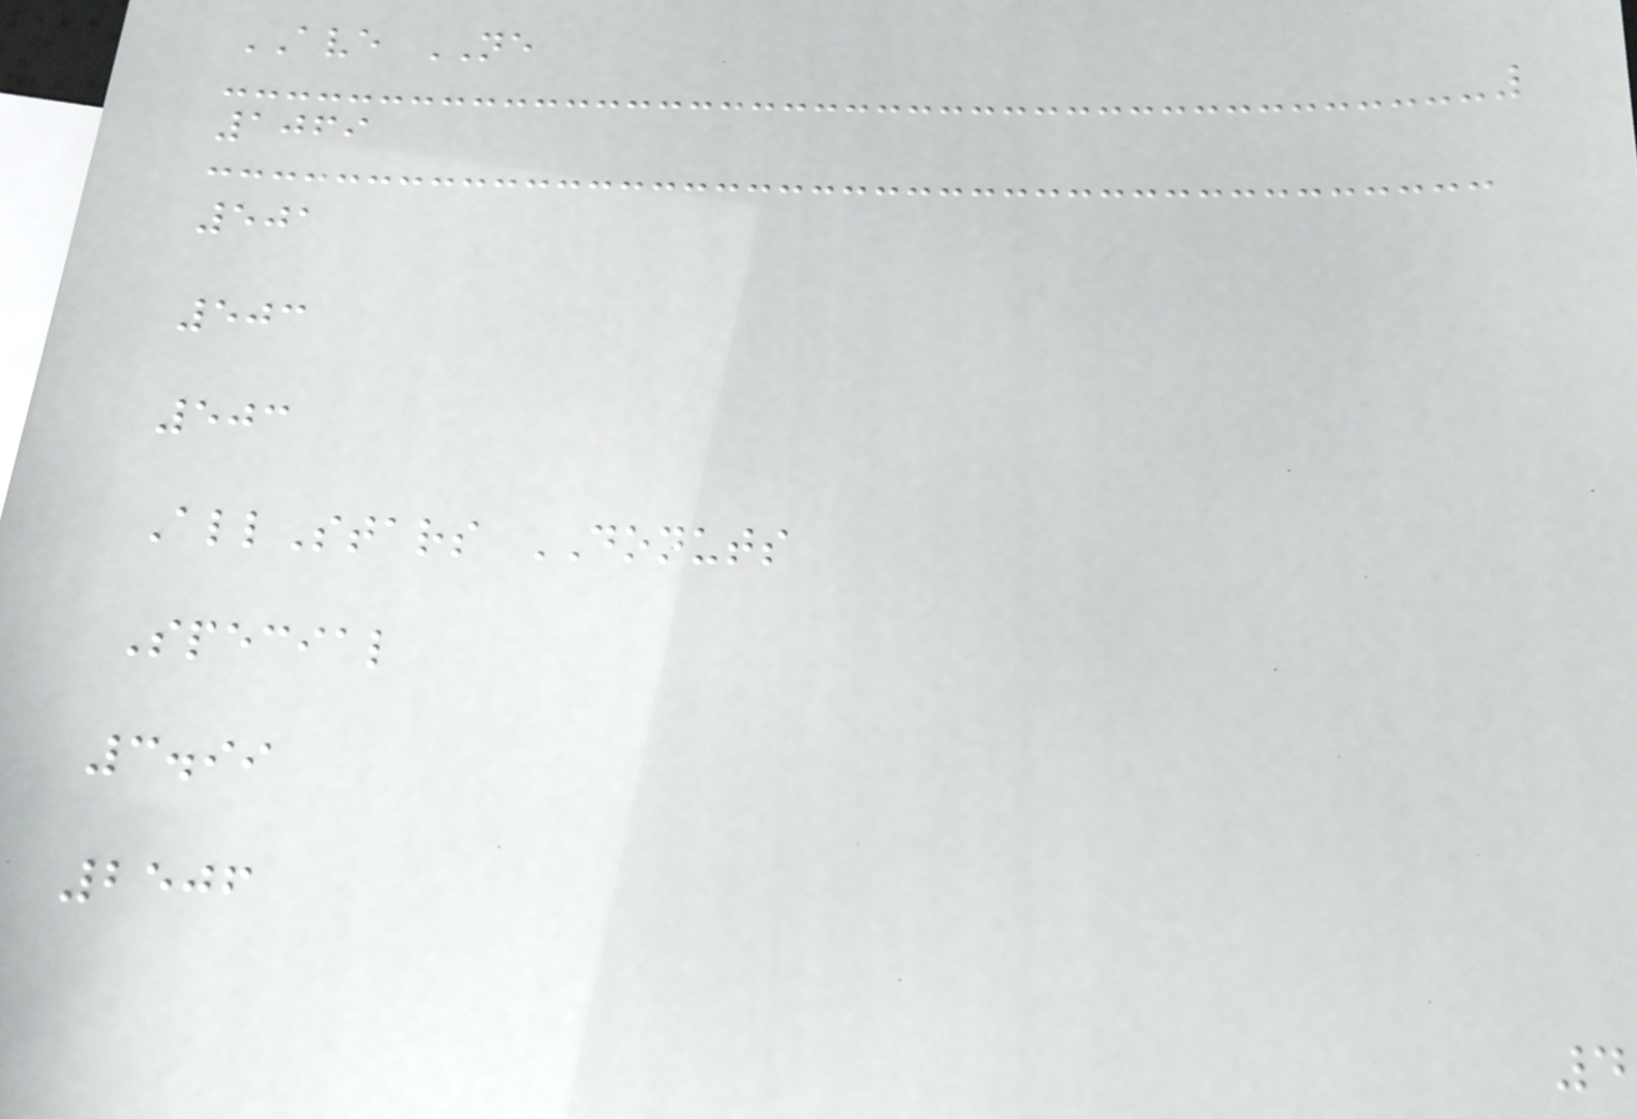AVE NE
1069
501
503
503
AllStars DONUTS
Special
3.99
2506
4
